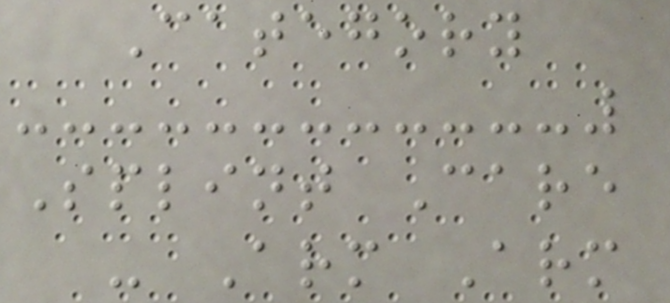Category
Splint Care
- Arm Arm
